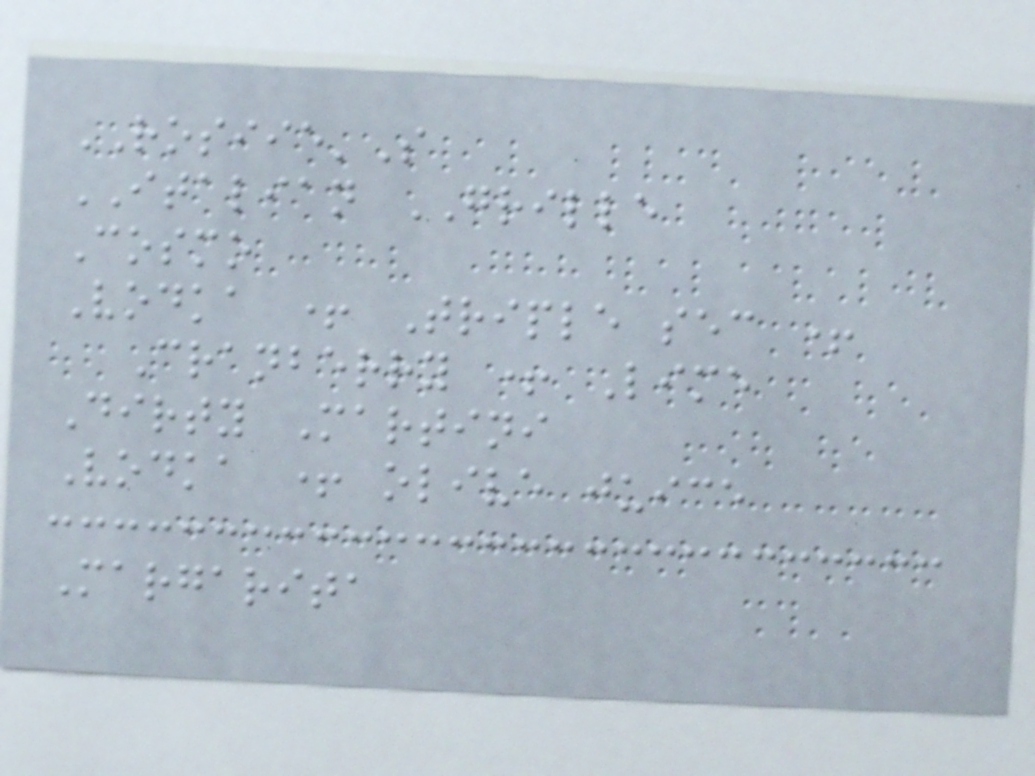ROSIIE'S
ITALIAN GRILLE
Cosmo
Vodka + Triple sec +
Cranberry + Lime
Dirty Martini
Vodka + olive juice
Margarita
